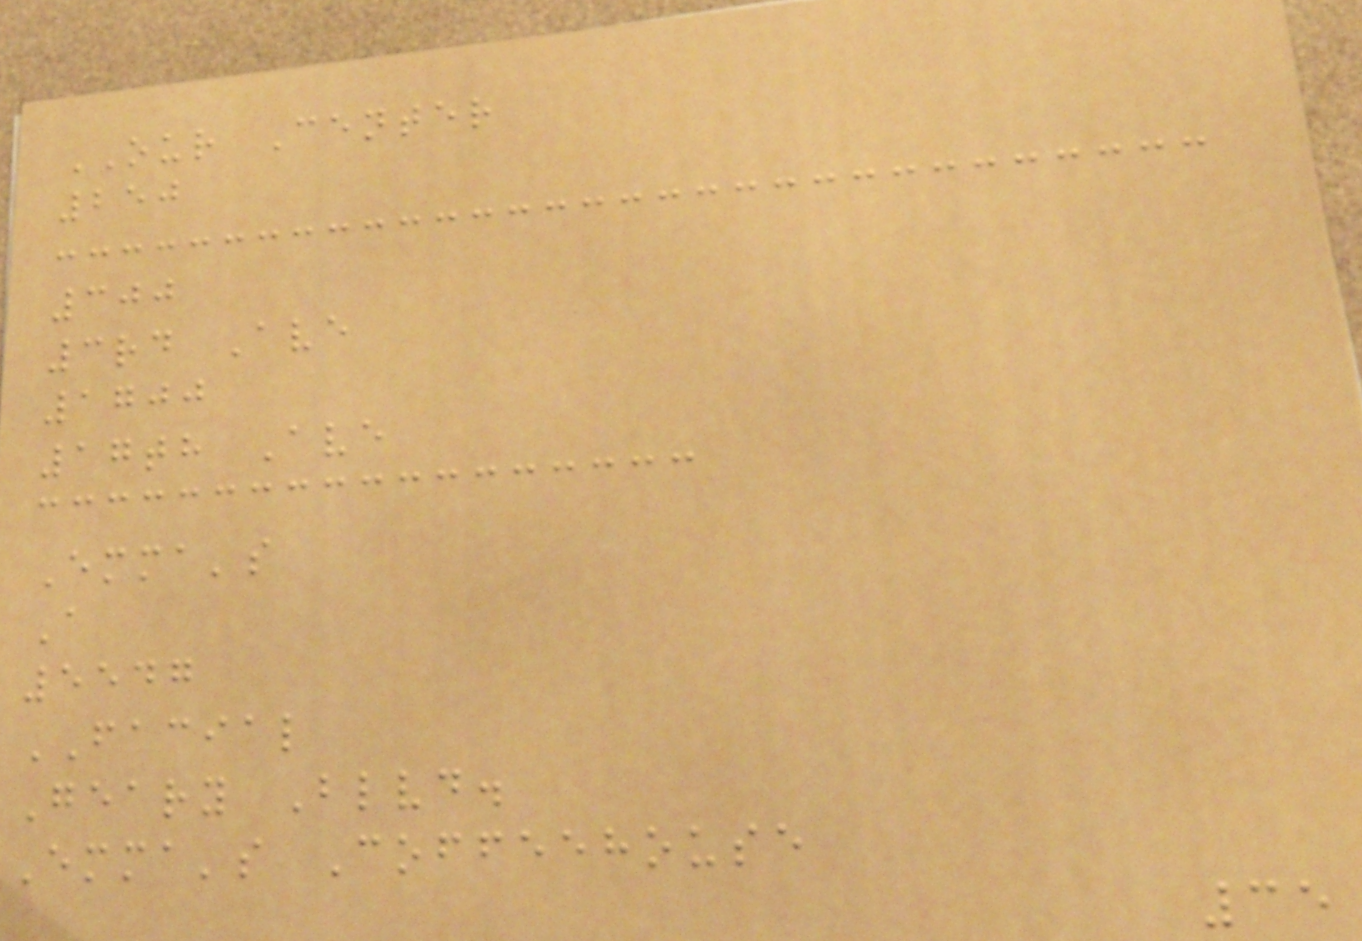OUR Center
250
300
3rd Ave
1700
17th Ave
Emma's
A
5547
FACIAL
Geary Blvd.
Emma's Coffeehouse
35
